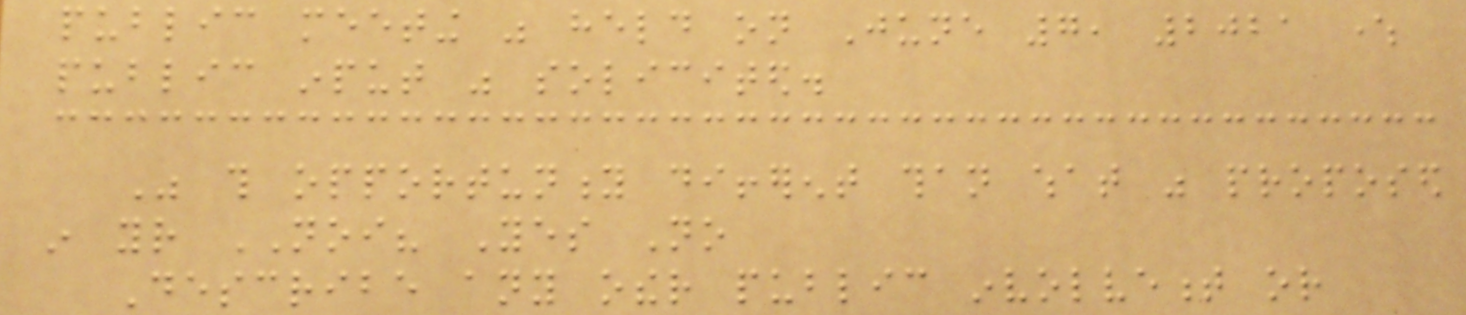public meeting was held on June 7, 2021 where
public input was solicited.
Was this opportunity different than what was proposed
in your NOI? Yes No
Describe any other public involvement or
